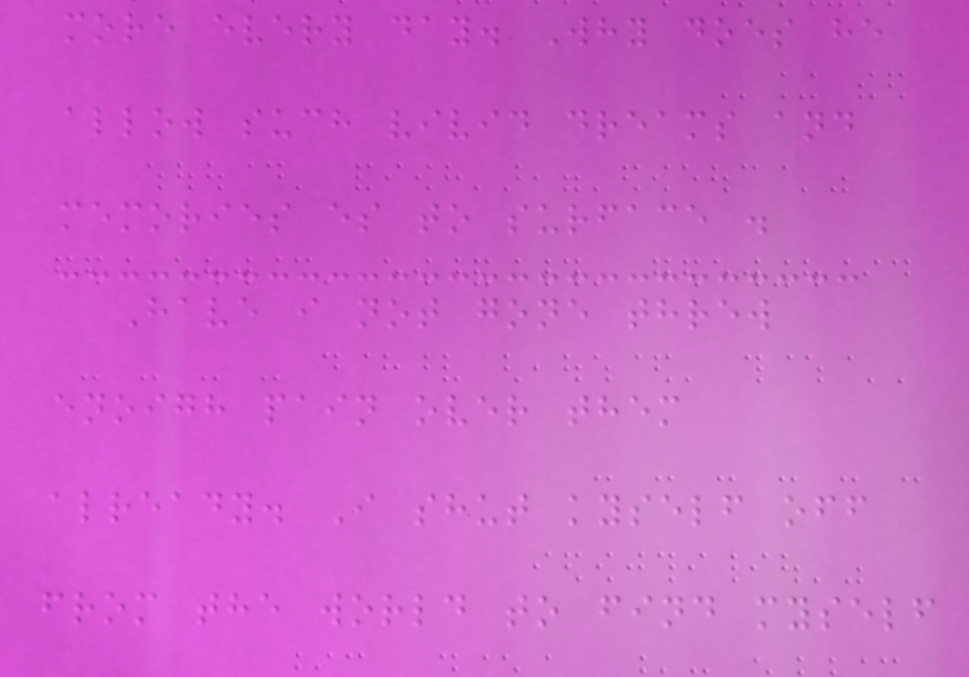more every day. Why does he
allow such vivid dreams and
memories es to surface .
Have i not gone threw
enoigh pain over them
already. I shut kyself off
from the world to find myself
